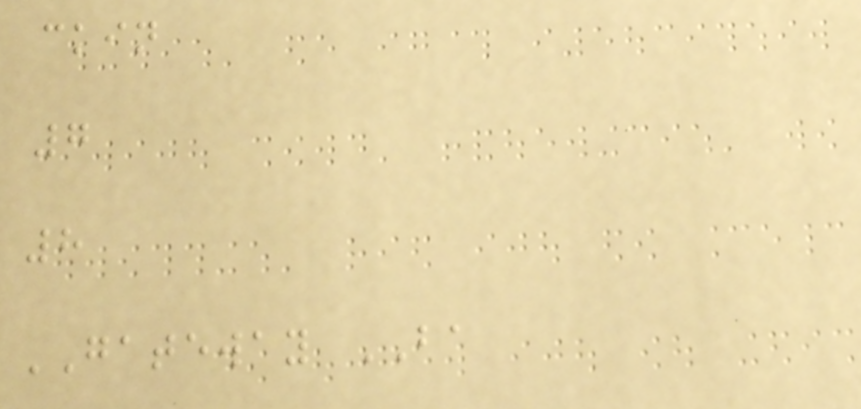ckin
7
8
GATEWAY BA
